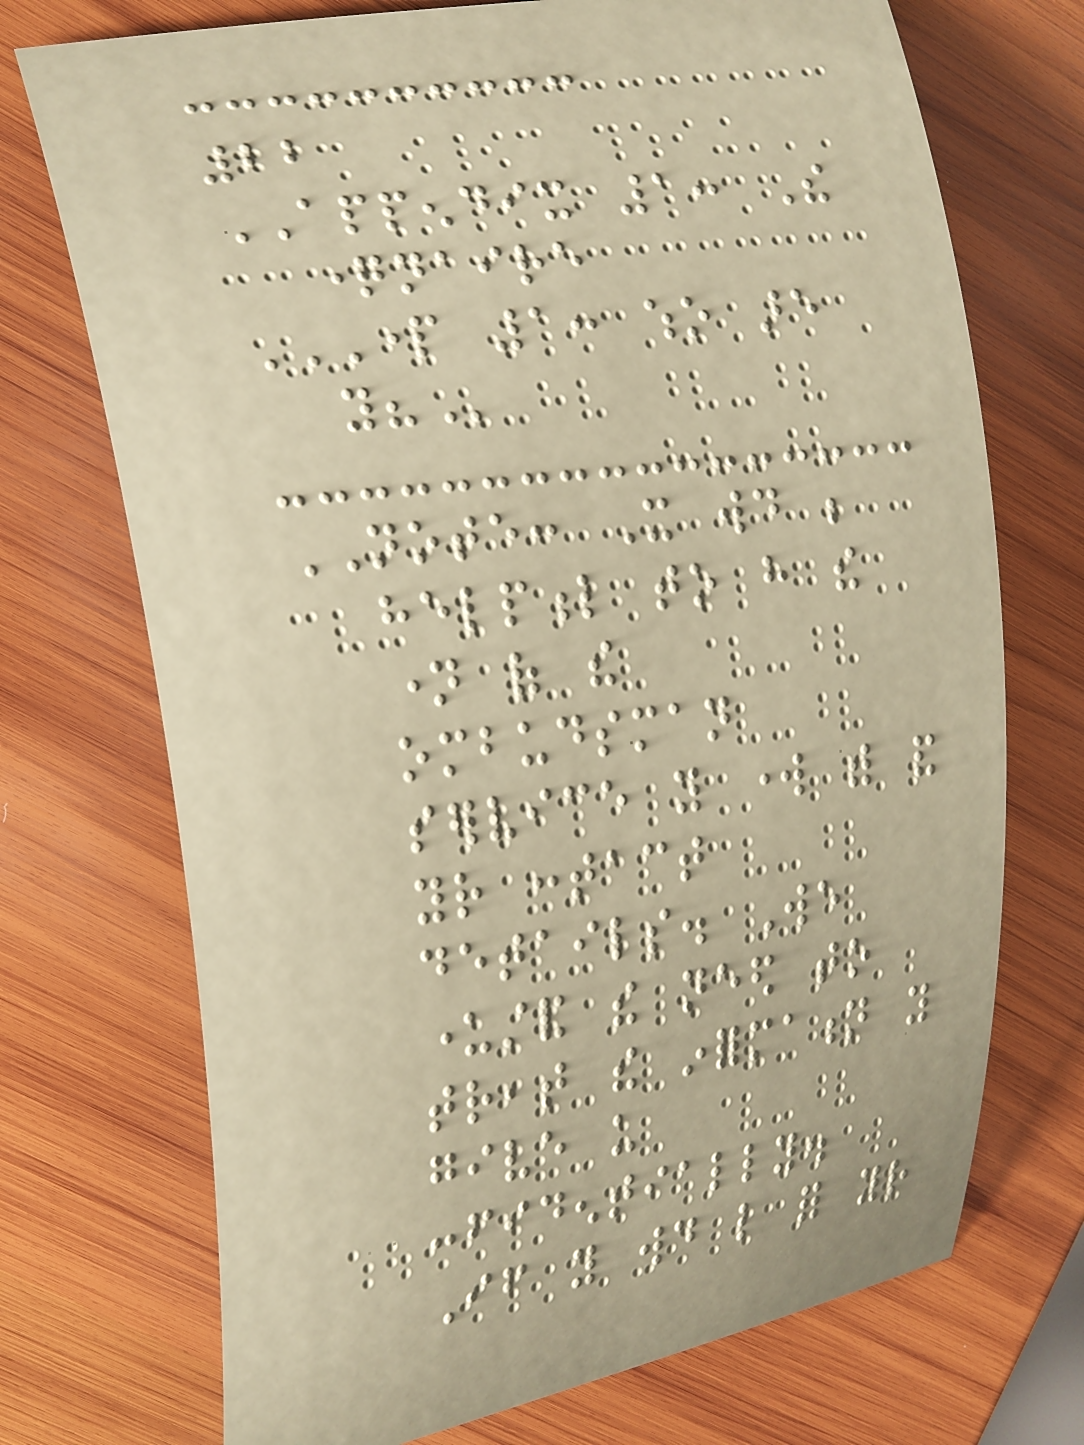22
APPENDIX 1: The
questionnaire
PART 1: WHO ARE
YOU?
NOTE: It would be
helpful to have the
name of the
ombudsman
service you work with and
your contact
details. We
understand the need to
treat the information you
give us
confidentially.
If you would like for your
